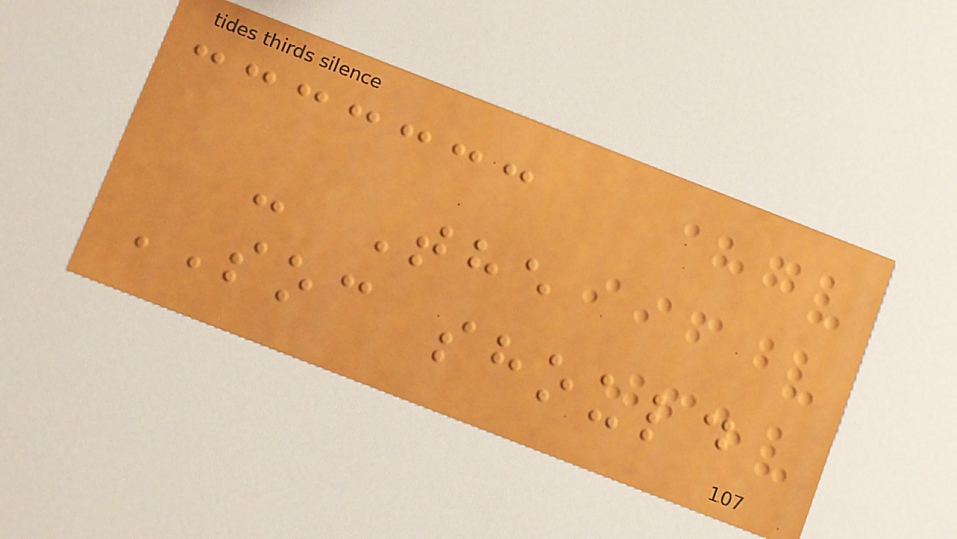- The
SOC should
